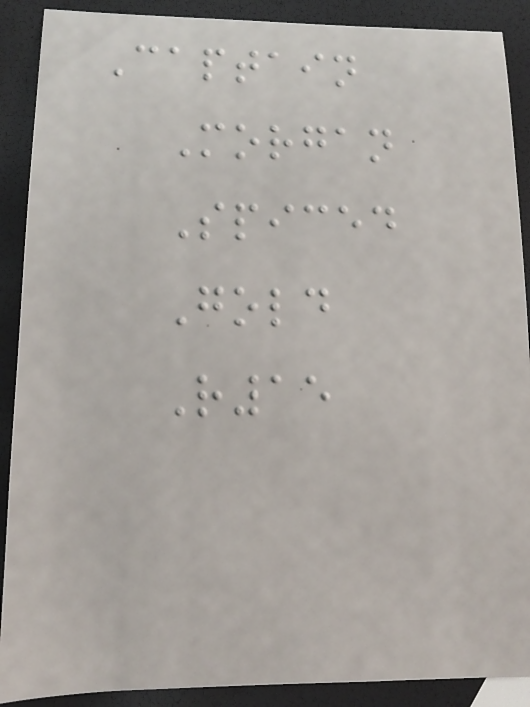Captain
Morgan
Spiced
Gold
R15
